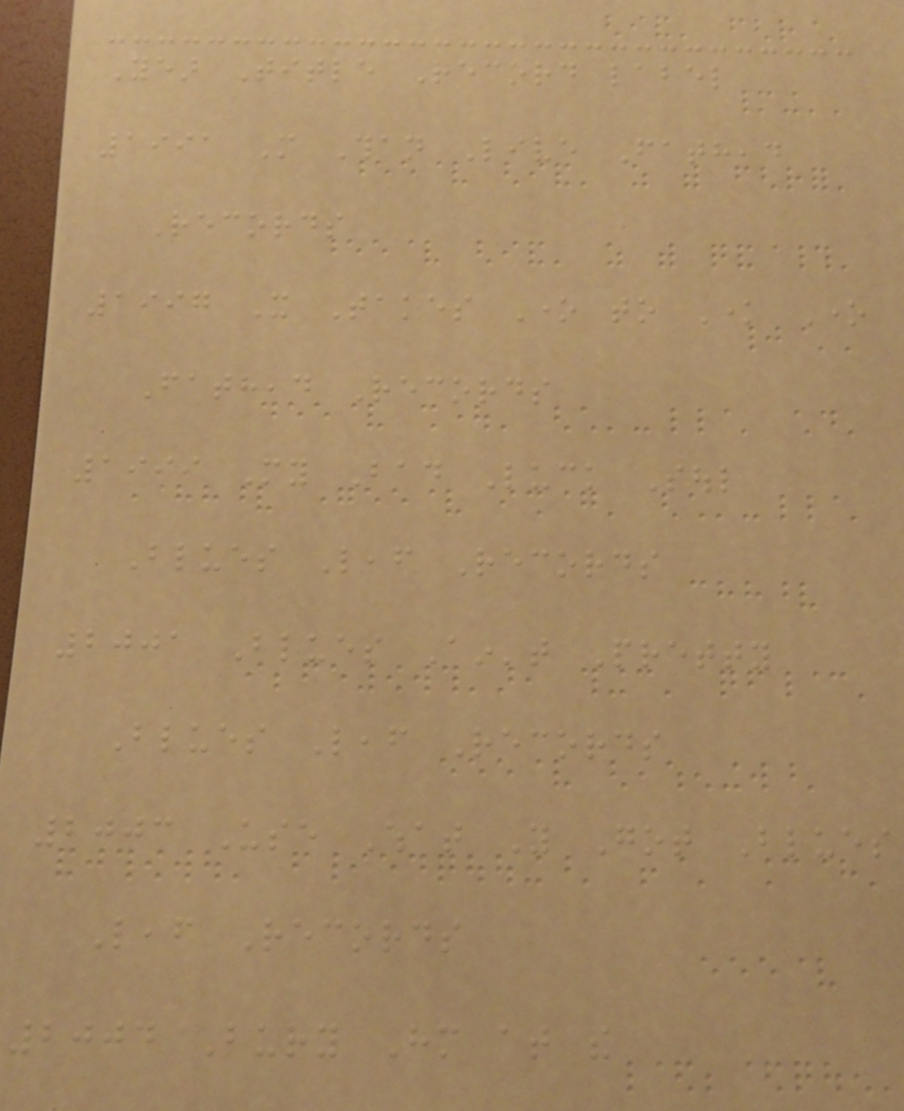Year Title Record label
1991 More Than Live Fathead
Records
1997 It Takes One to Know One
Fathead Records
1999 My Bad Luck Soul
Blues Leaf Records
2001 Blues Ain't Pretty
Blues Leaf Records
2003 Use What You Got Blues
Leaf Records
2004 Bury Him at the
